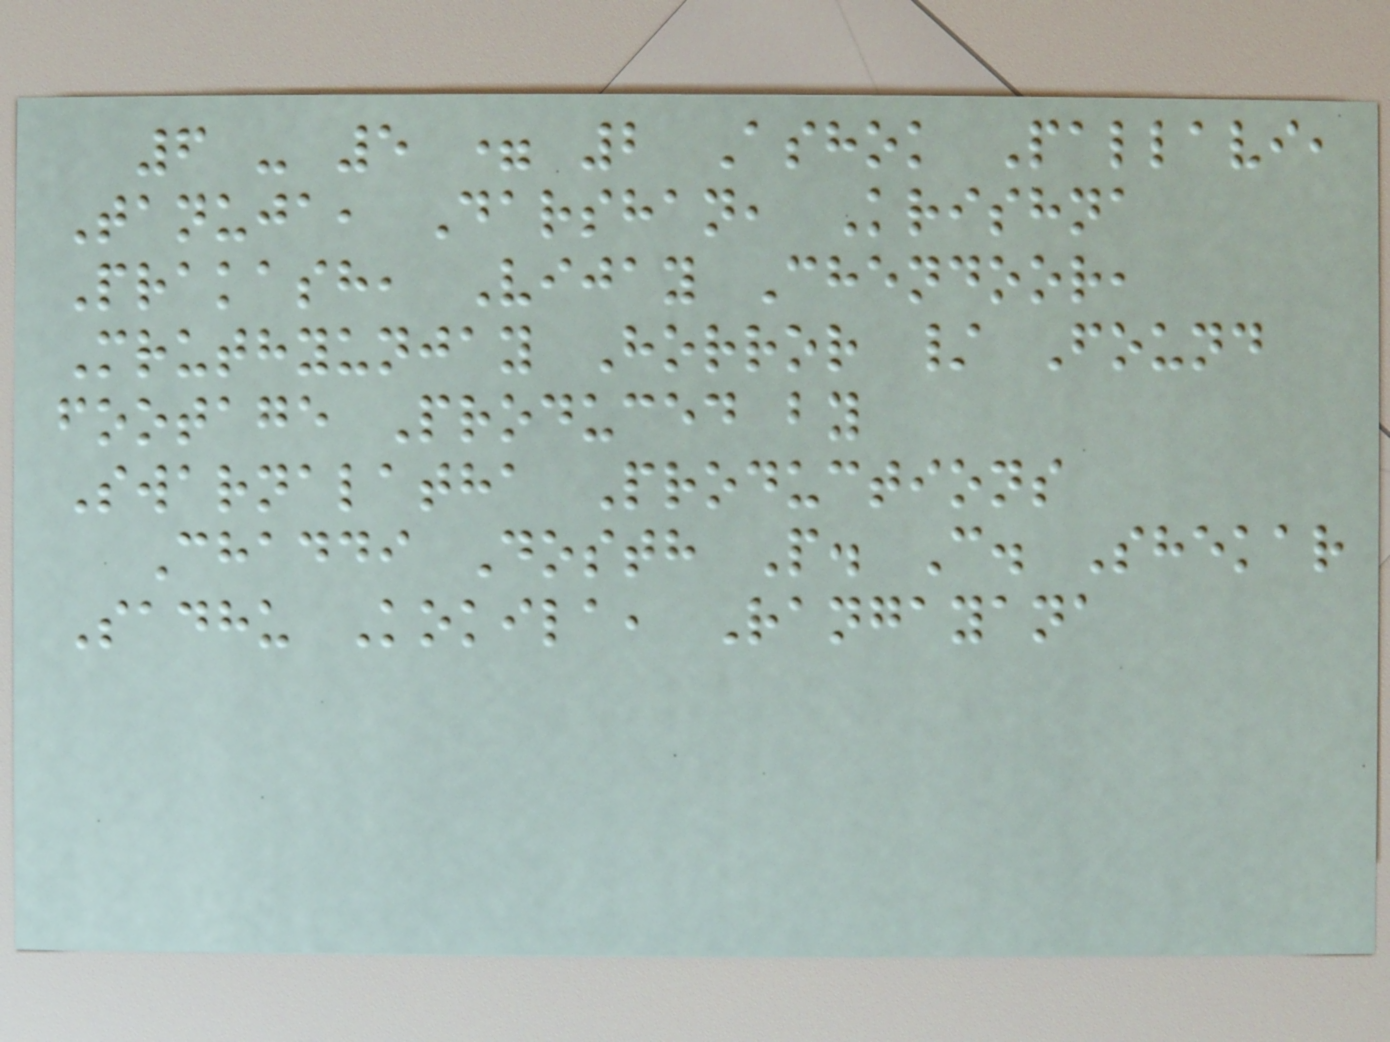6 - 5 = 2 Ashok Pallavi,
Tanuja, Darshan, Krishna
Prakash, Vijay Chendoor,
Mruthyunjay Horror / Found
footage Produced by
Swarnalatha Productions
Chaddi Dosth P. C. Shekar
Sadhu Kokila, Rangayana
